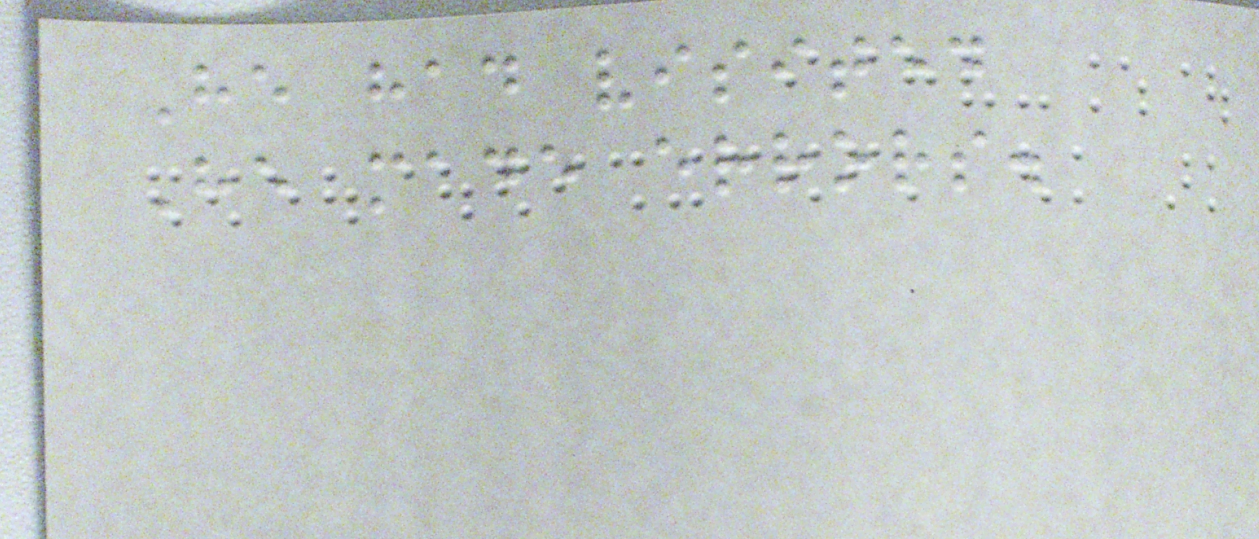He had visited
He made errors.
